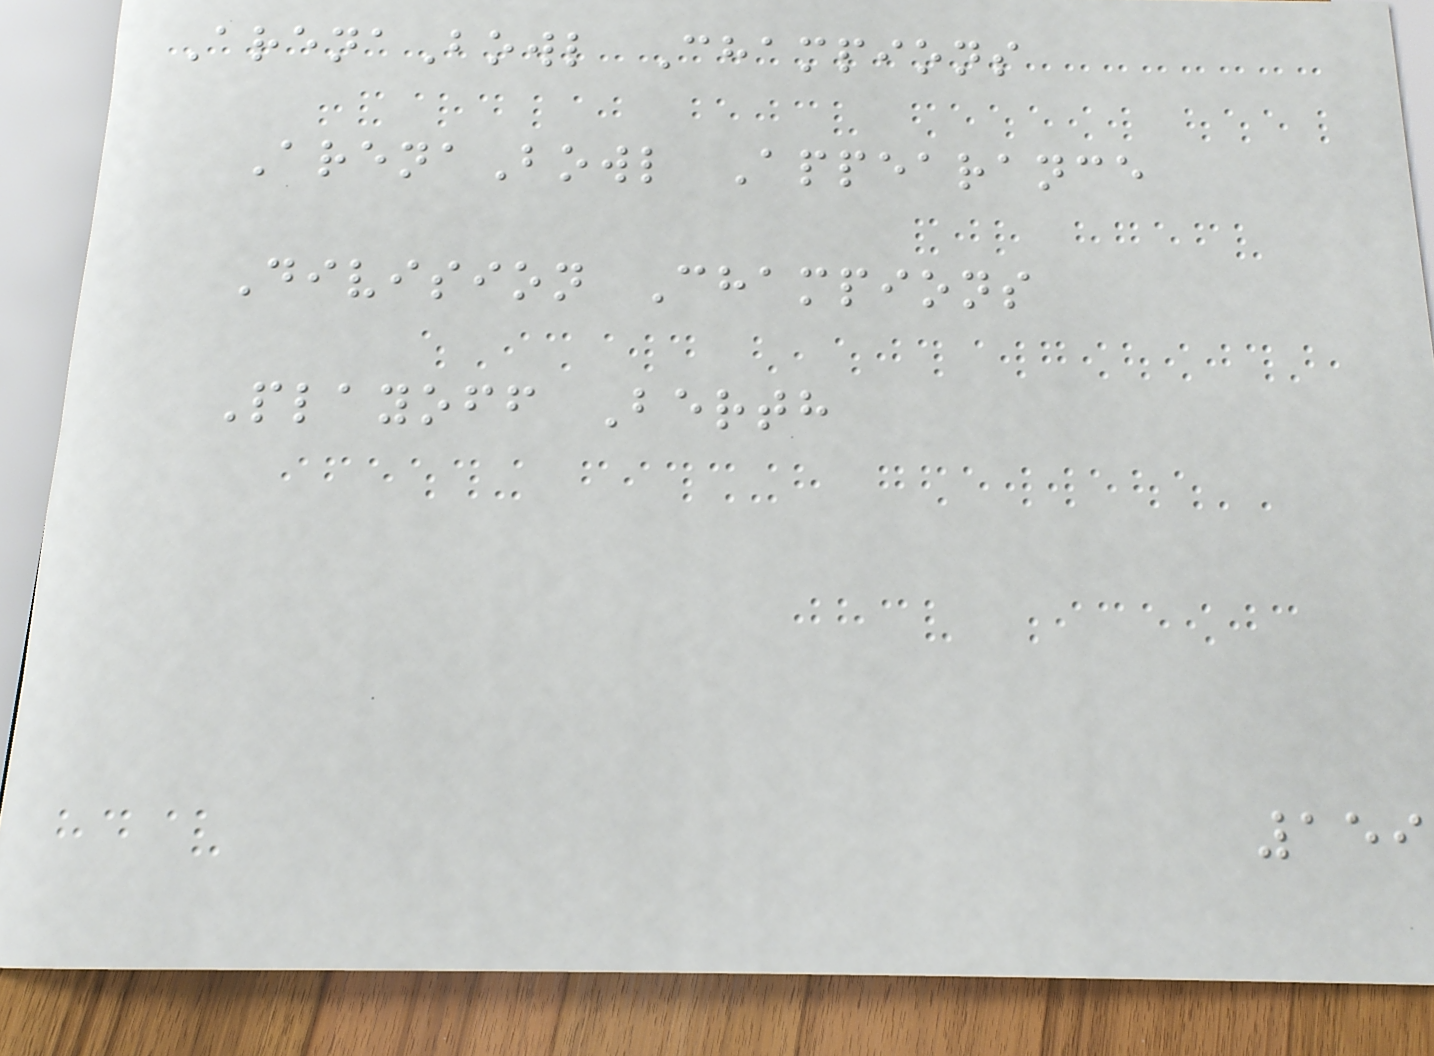ArenaBowl Champions
ArenaBowl Appearance
Division Champions
Playoff Berth
159
